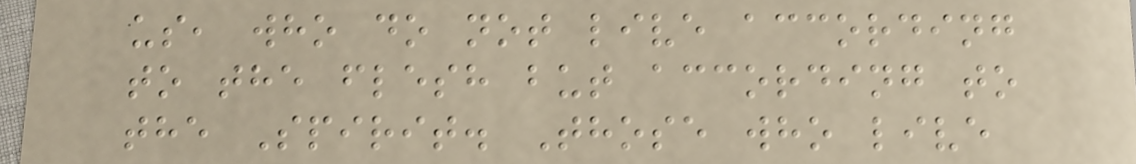us, who do not live according
to the flesh but according to
the Spirit. Those who live
